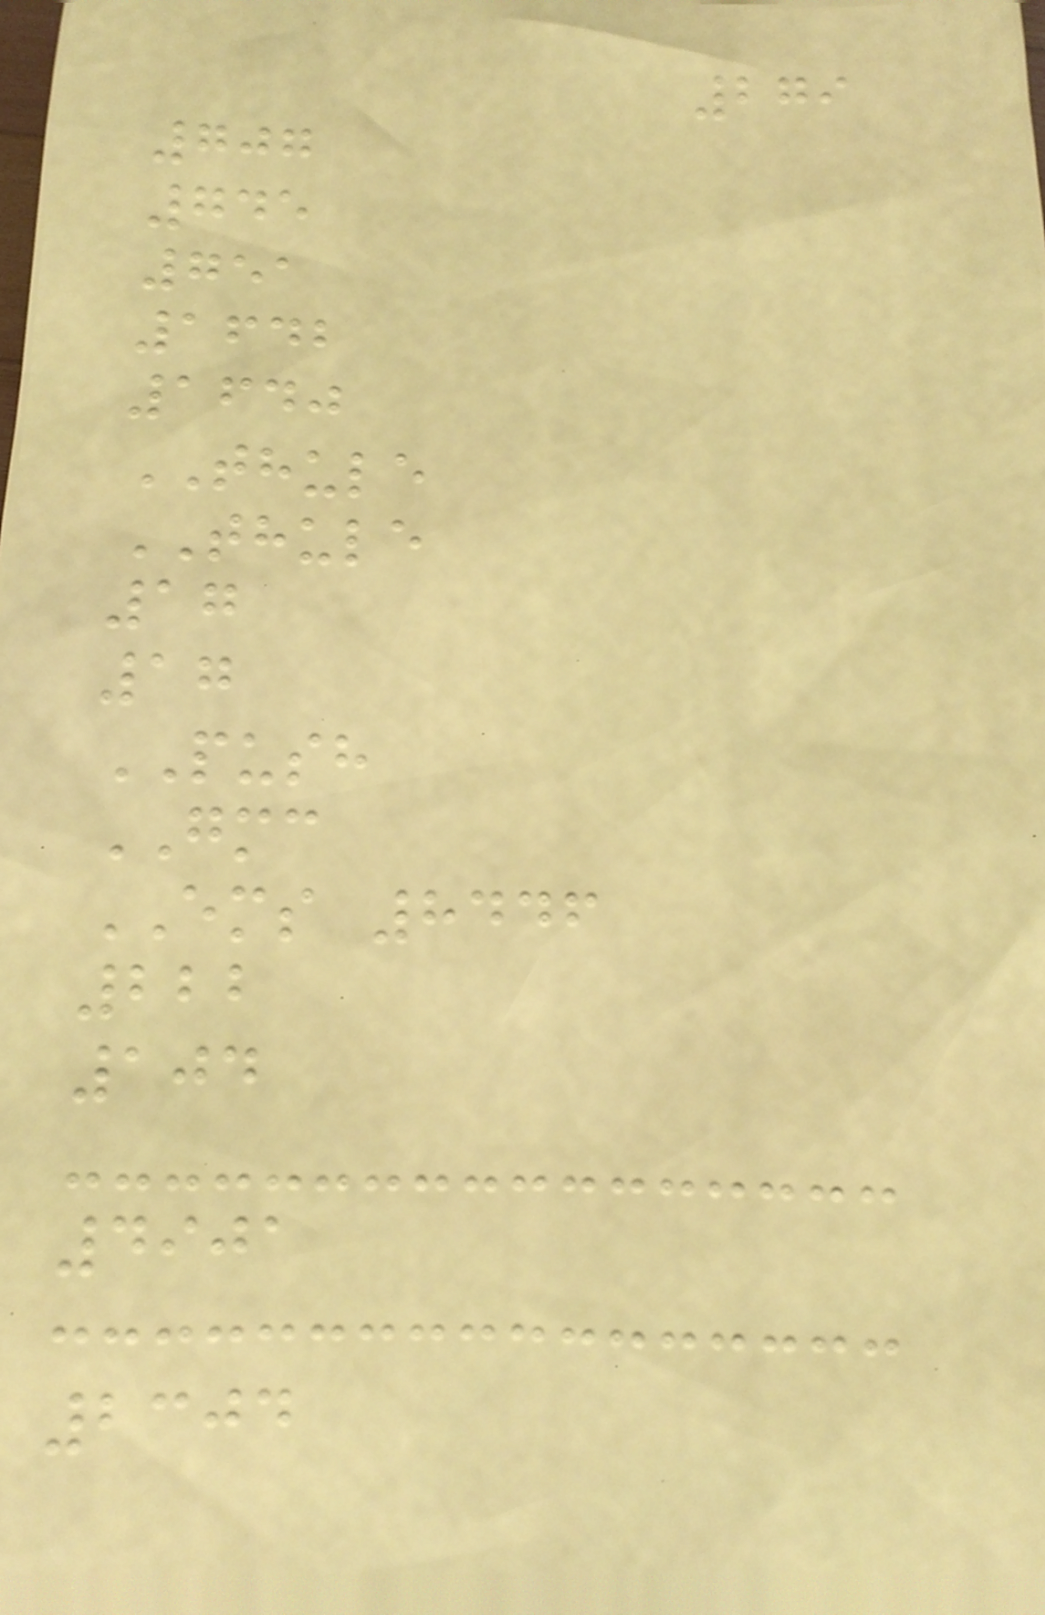279
707
745
751
1642
1640
THULE
THULE
17
17
PUSH
GMC
EMS 8446
222
104
4901
2304
